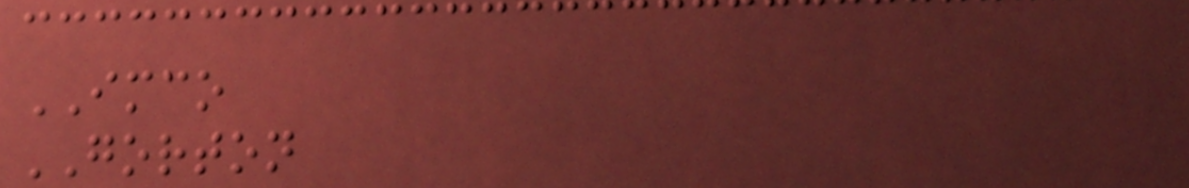IMCO
GORTON
